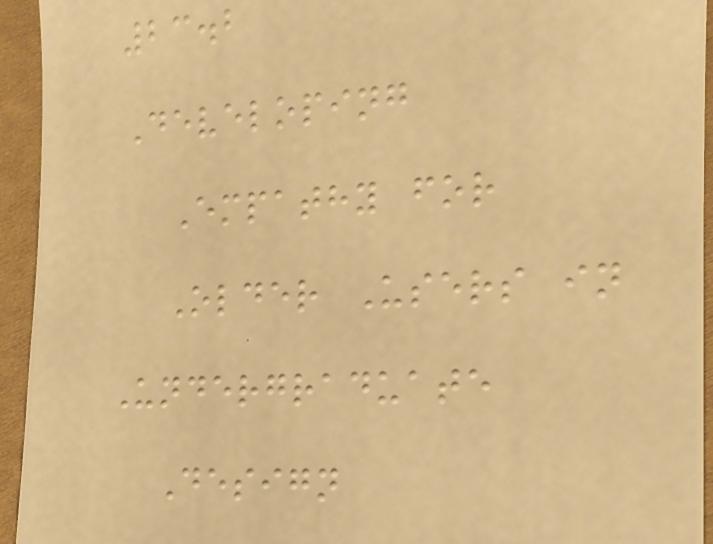23.2
Developing
Empathy for
Older Users in
Undergraduate
Design
